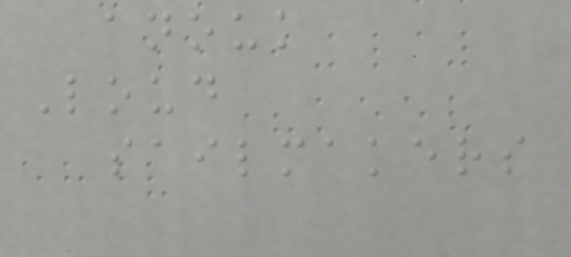anouk
Loud
sailmakers
